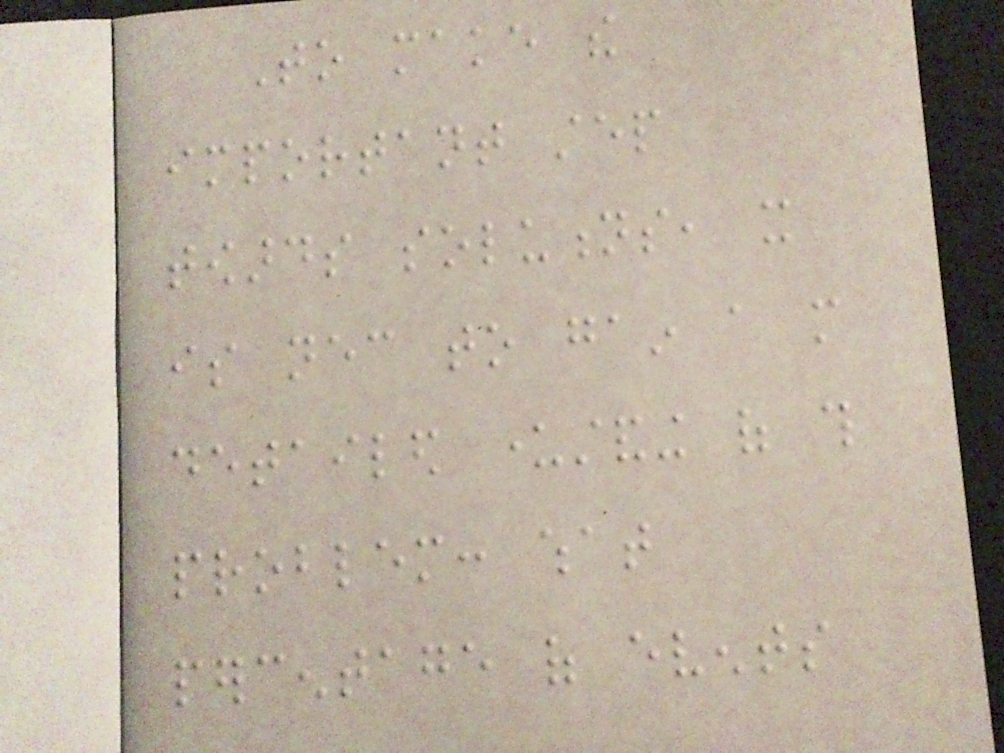To make the
important step
towards solutions, it
is necessary to gain a more
detailed understanding of this
problem: what
percentage of events
